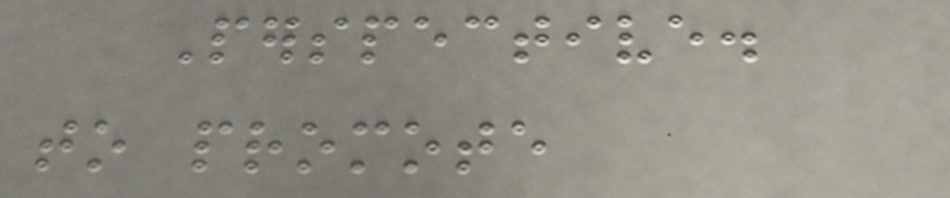Perspective.
to promote
